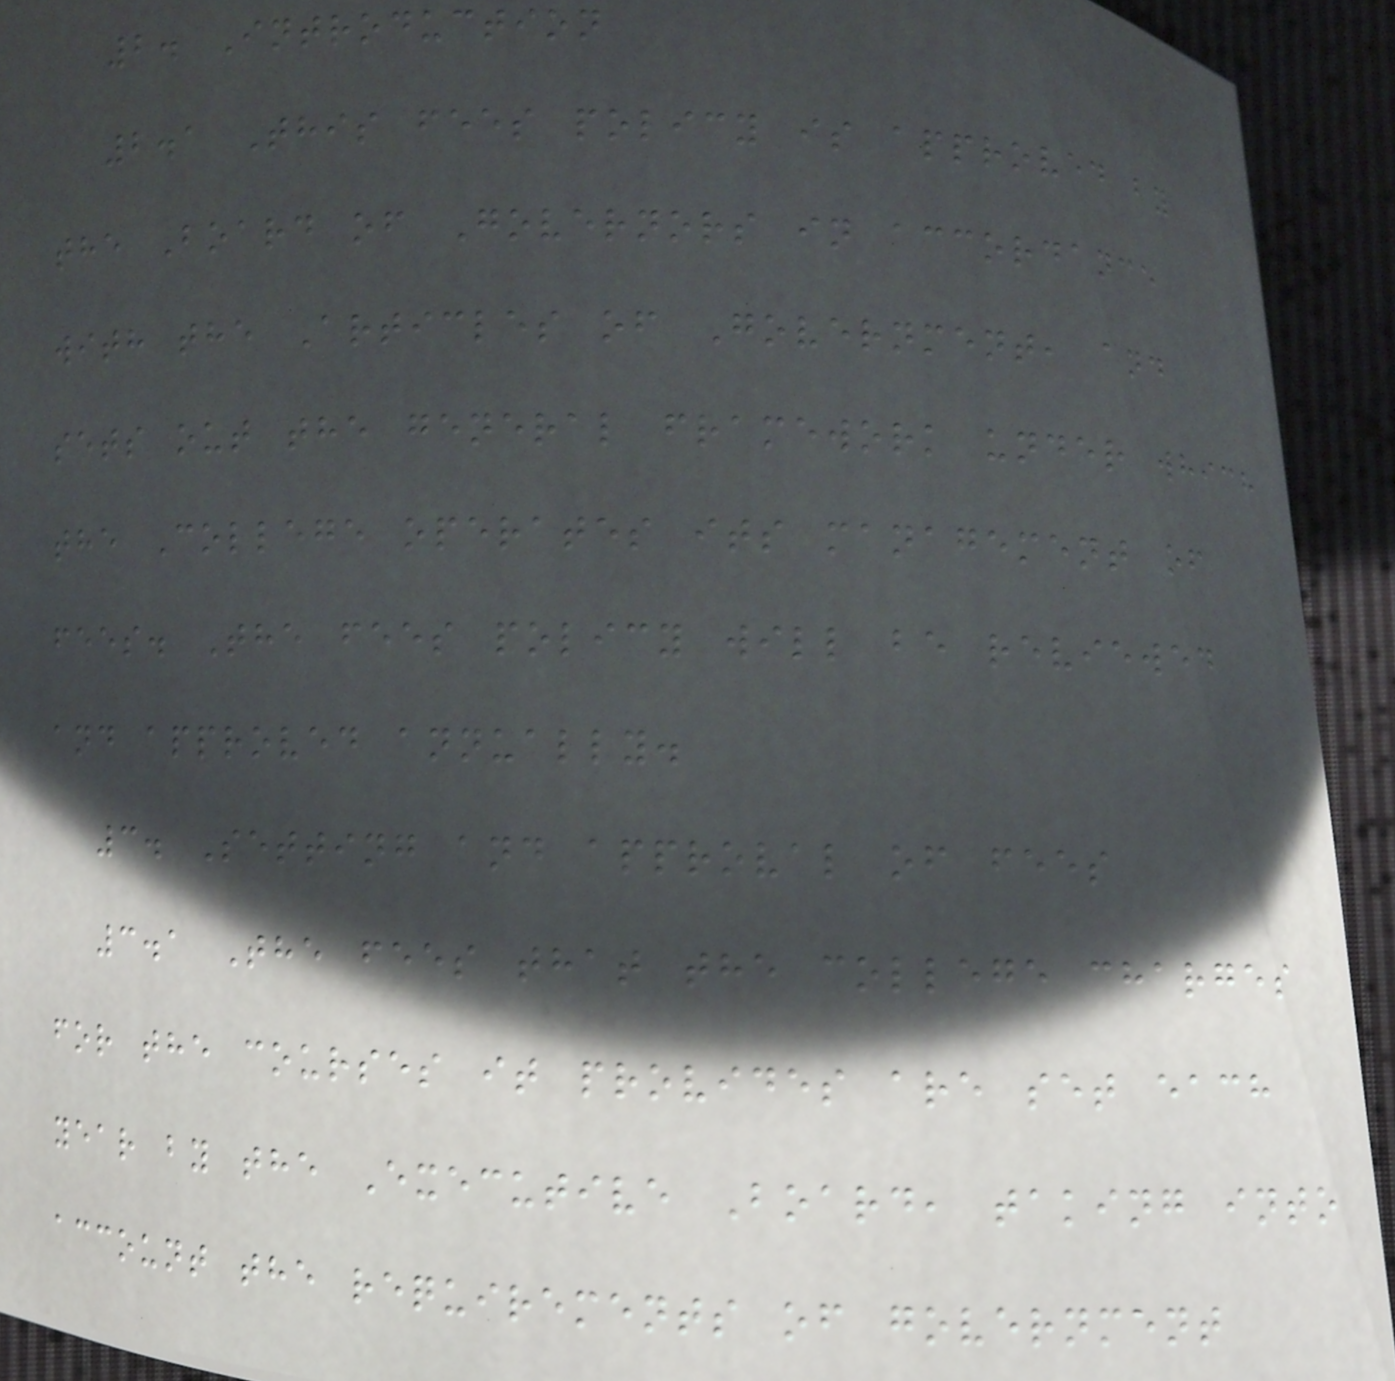2. Introduction
2.1 This fees policy is approved by
the Board of Governors in accordance
with the Articles of Government, and
sets out the general framework under which
the College operates its management of
fees. The fees policy will be reviewed
and approved annually.
3. Setting and approval of fees
3.1 The fees that the college charges
for the courses it provides are set each
year by the Executive Board, taking into
account the requirements of government
